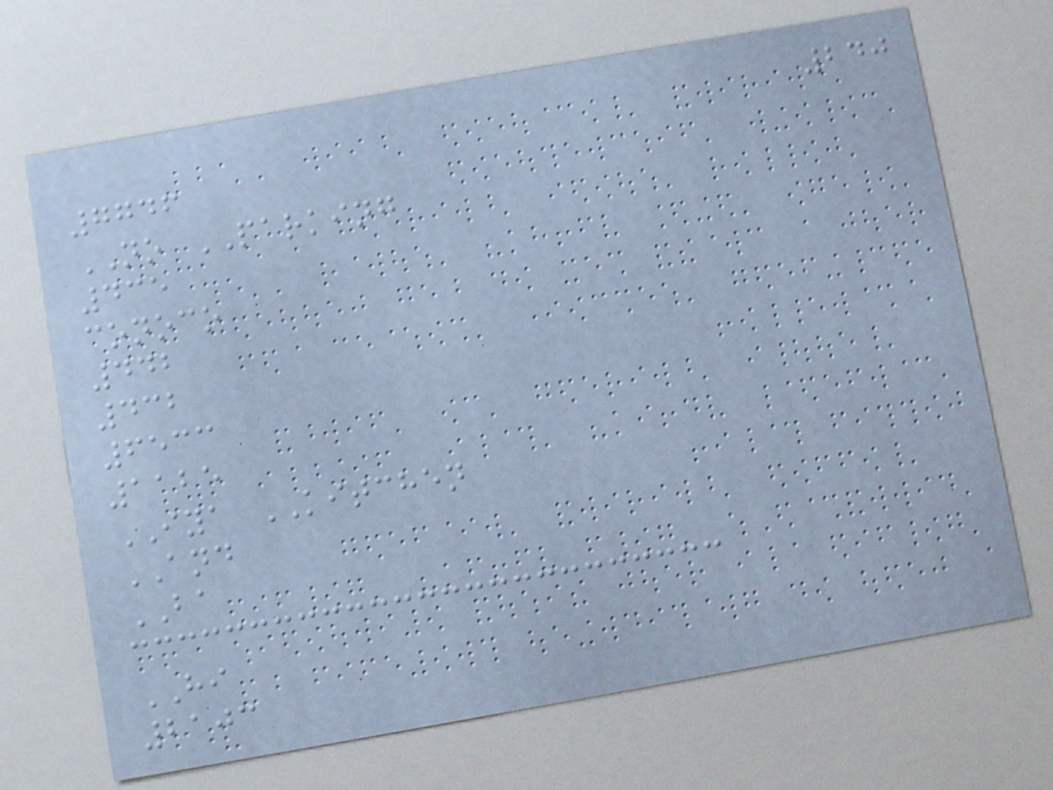240
7746
NO PARKING
435
conoco
442
432
6533
1125
IYA KITCHEN
AND
BA
HI
2103
